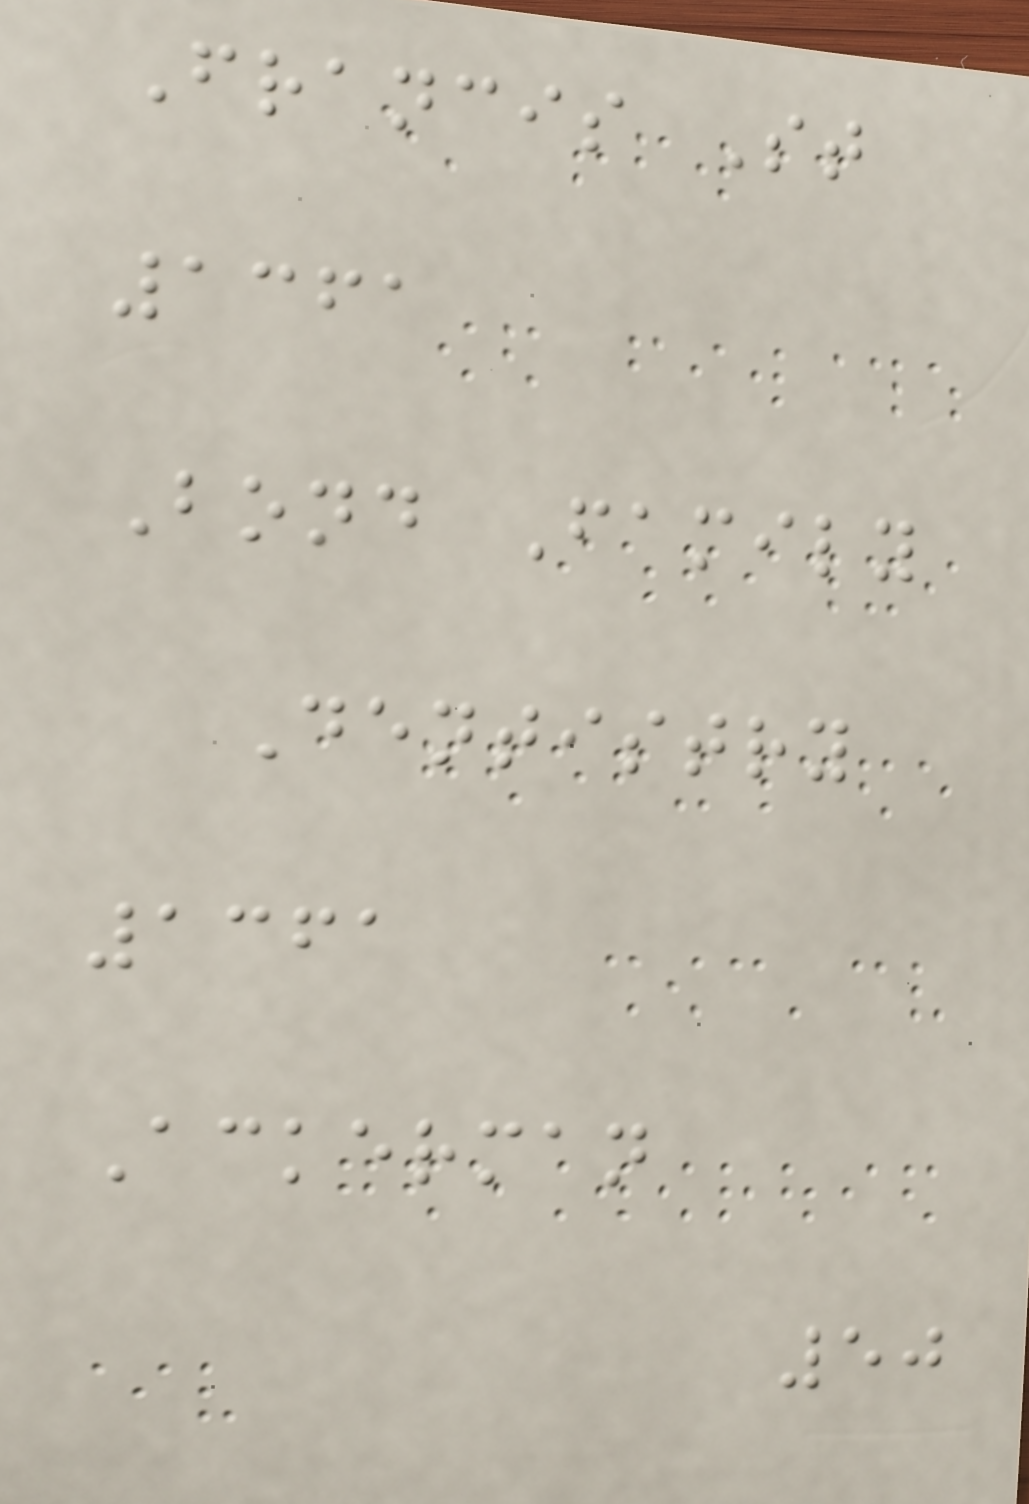Francis St
1361
Bond Family
Dentistry
1361
Ackerman
50
